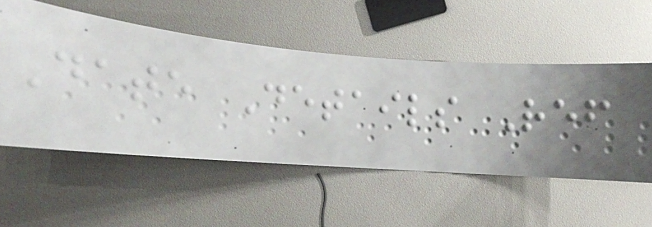Date Details Ref
